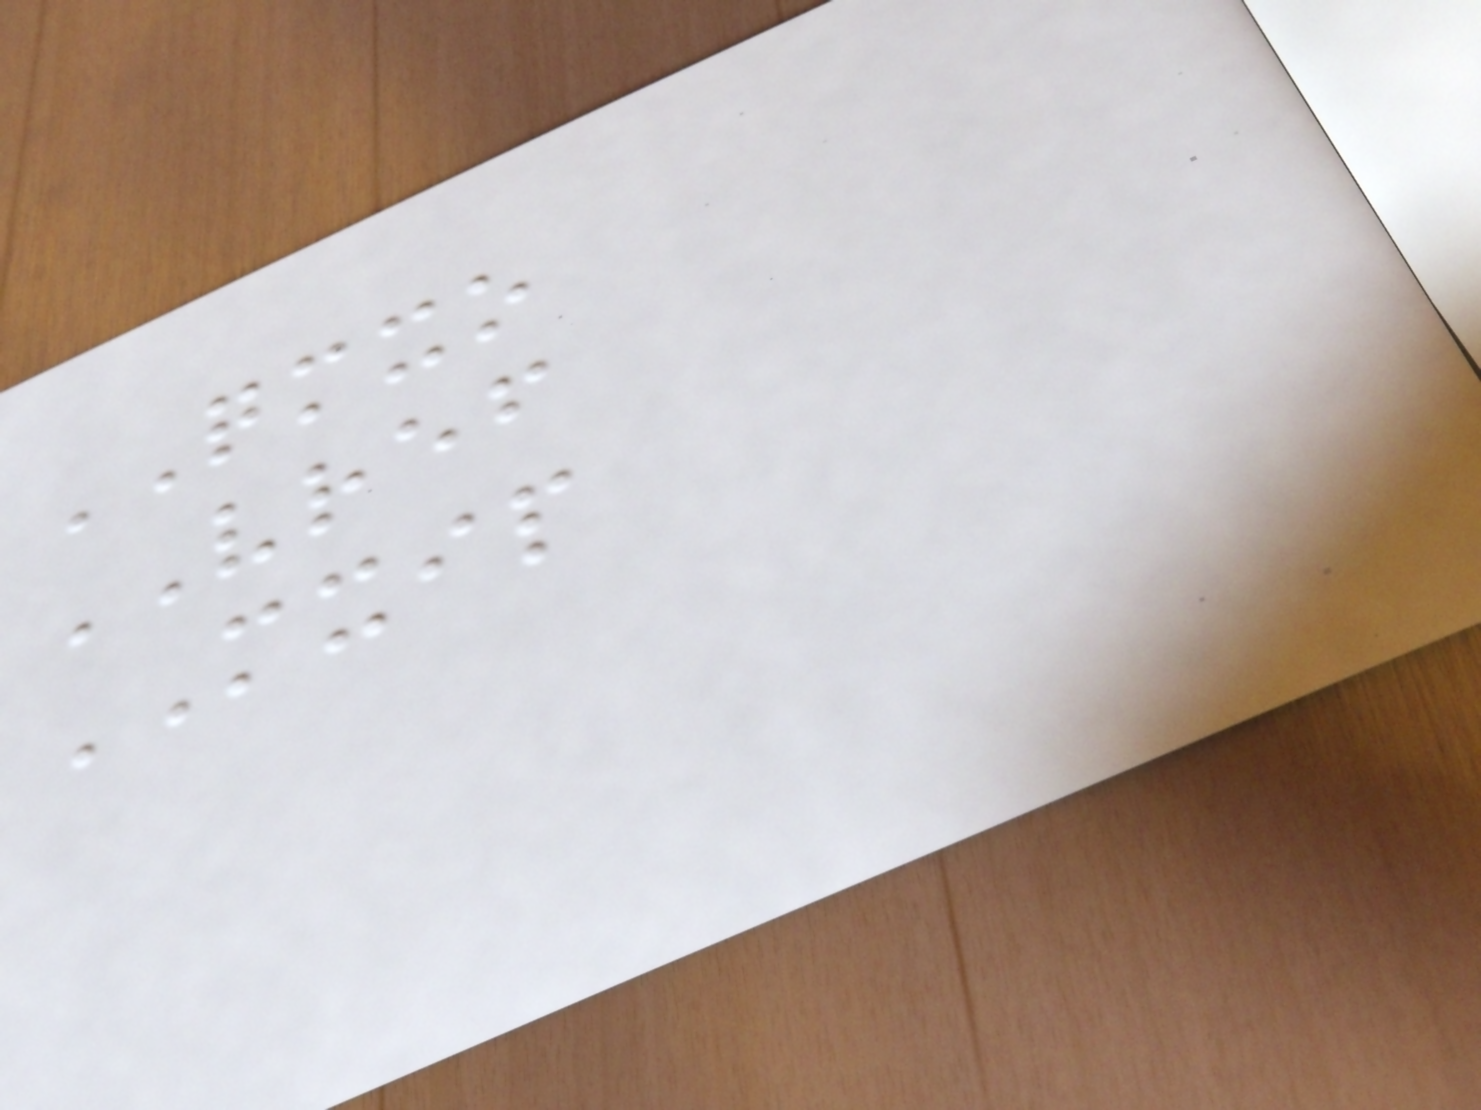QMXO
VREF
MXIP
